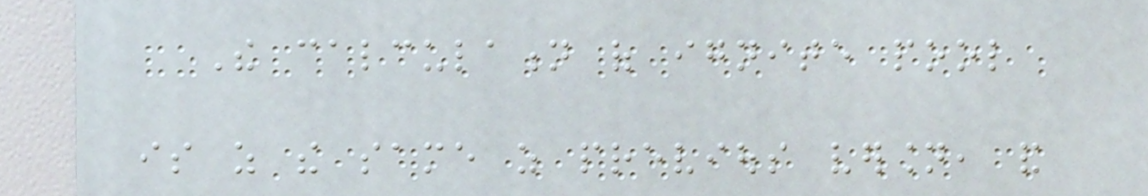The calculation of ignite pool
is as the same as previous version, and
